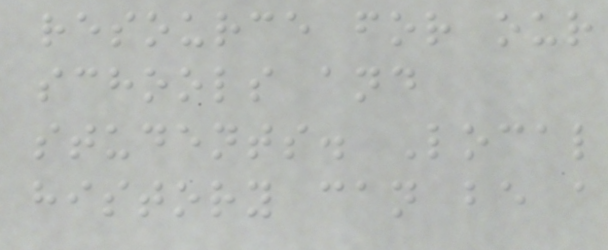resource for our
schools and
students. Local
history can be a
